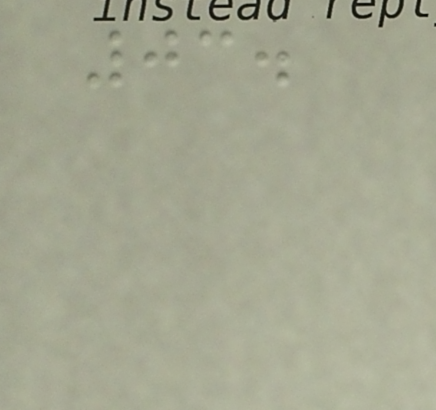03.
